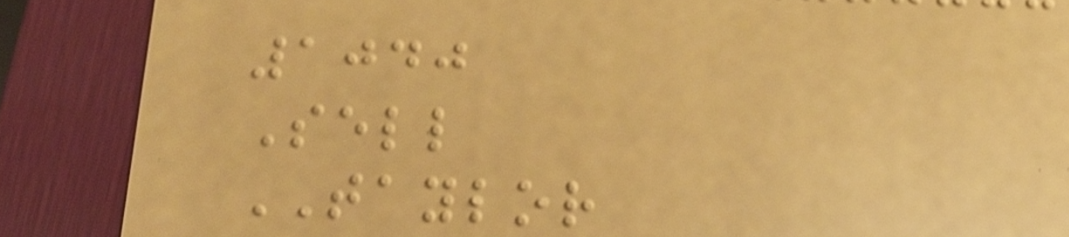1040
Sell
TAYLOR
